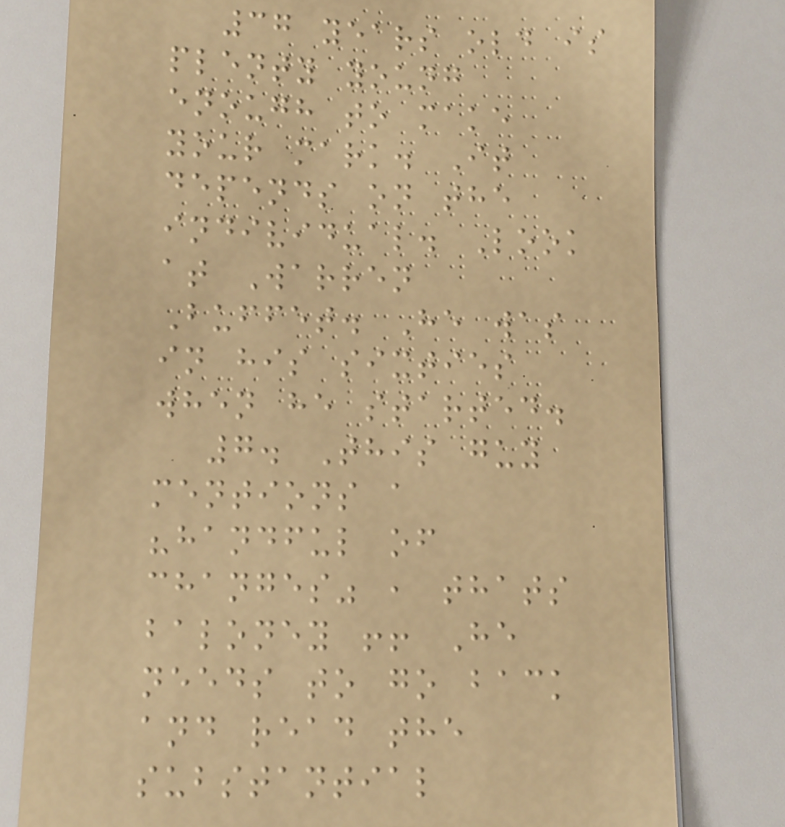37 years old is
plenty young
enough to make
your mark. It
depends on the
individual. Look
at Warren
Buffet. He was
in his sixties
when he started.
7. This guy
mentions a
"handful of
changes" , thats
baloney !! He
needs to go back
and read the
substantial
